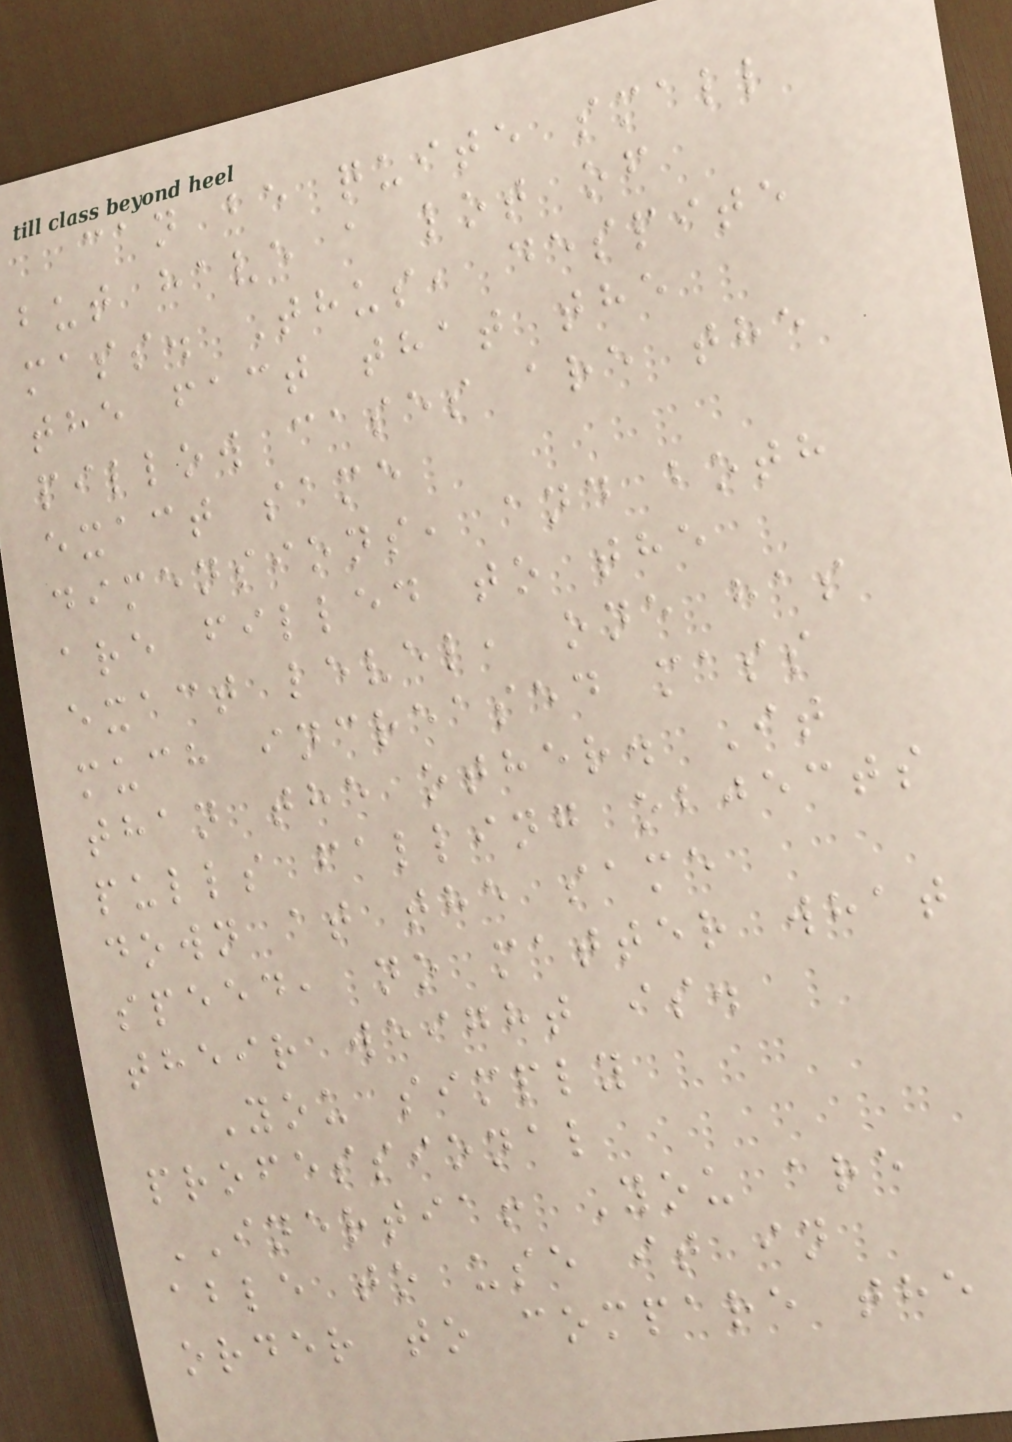can be quite small
but have a lot of
mass. Thus, despite
the fact that the
pillow cases are the
exact same
dimensions, and both
are filled to the
exact level, one has
much increased mass
than the other. It
pulls falling objects
down at the same
speed, no matter what
their weight is.
You simply
professional
INERTIA! You are
able to use it in
order to compare the
